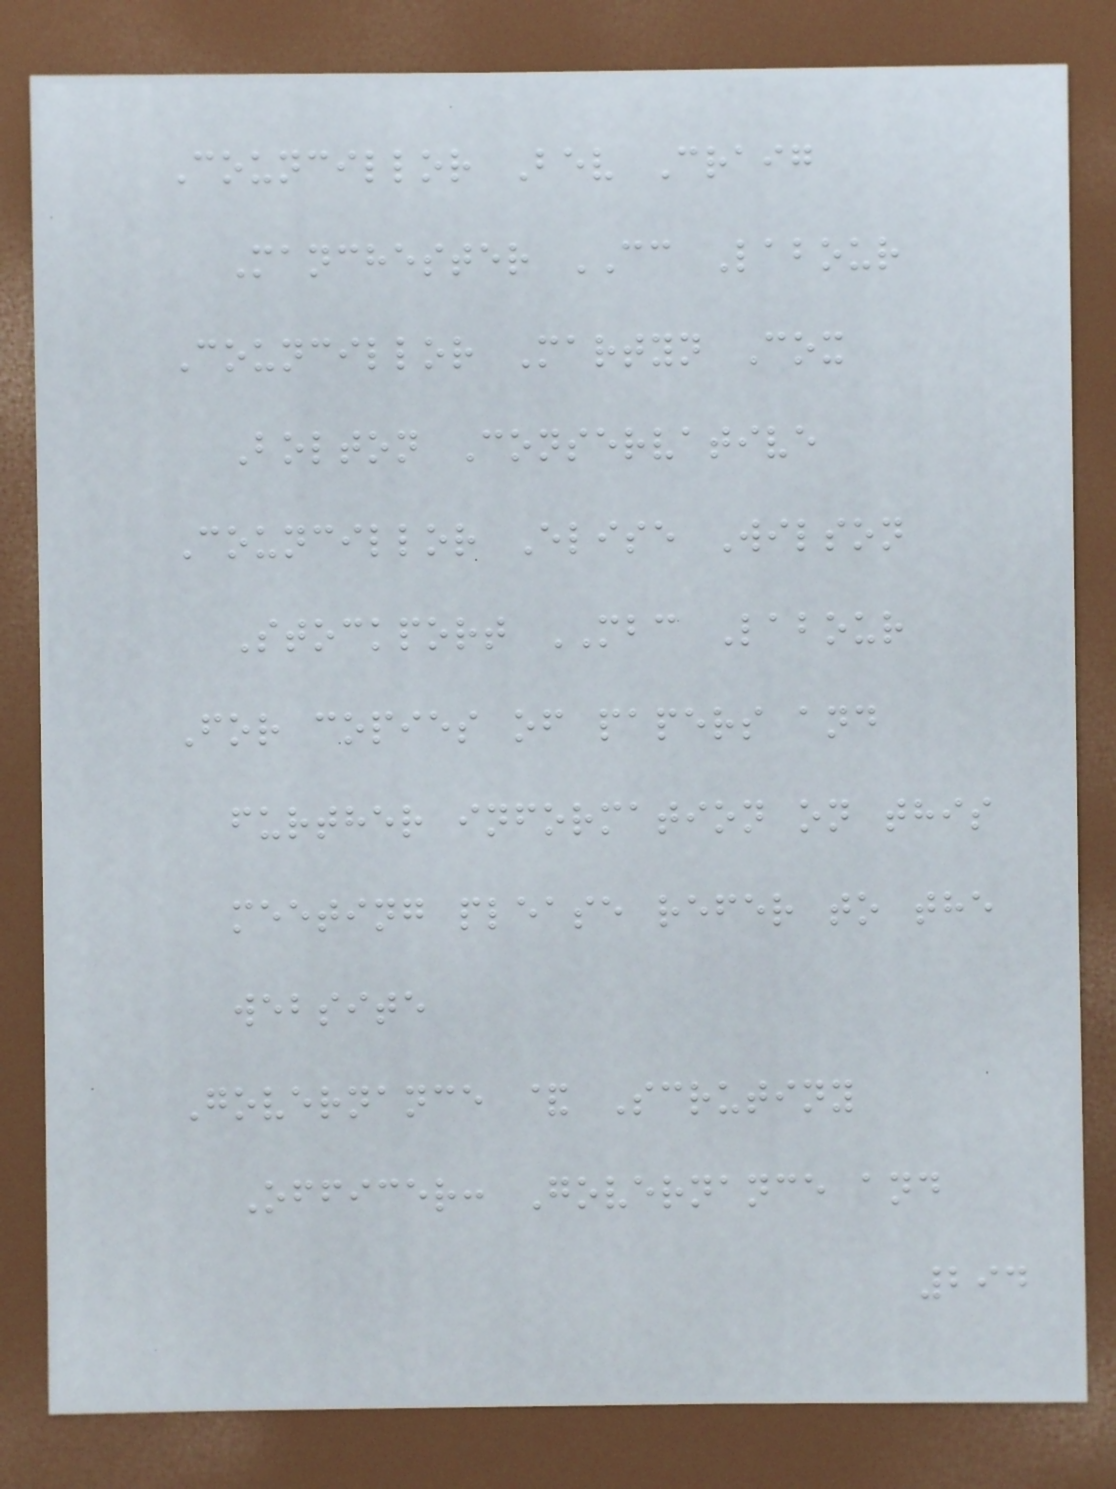Councillor Bev Craig
Manchester CC Labour
Councillor Martyn Cox
Bolton Conservative
Councillor Elise Wilson
Stockport MBC Labour
For copies of papers and
further information on this
meeting please refer to the
website
Governance & Scrutiny
Officer: Governance and
294
